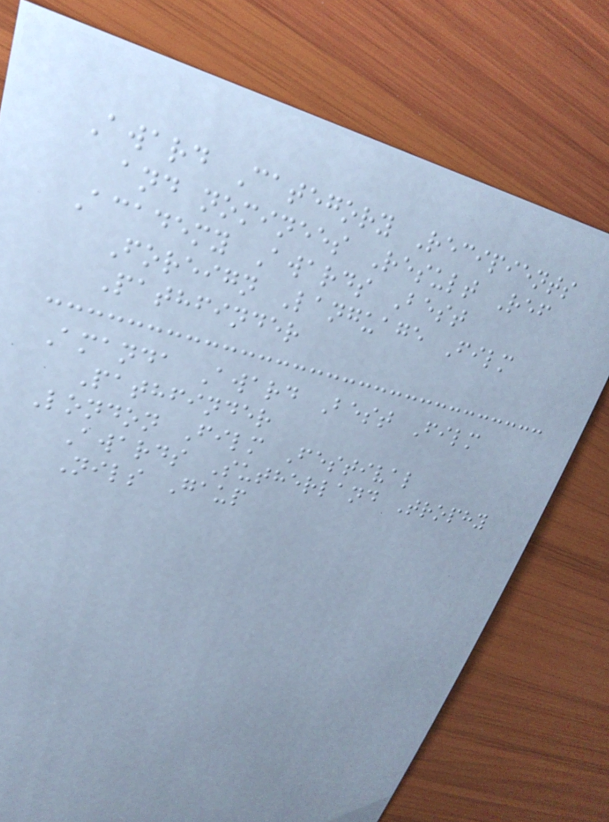Award Category Recipients
and nominees Result Ref
Academy Awards Best
Foreign Language Film
Pathfinder
Amanda Award Best Film
Pathfinder
London Film Festival
Awards Sutherland Trophy
Nils Gaup
